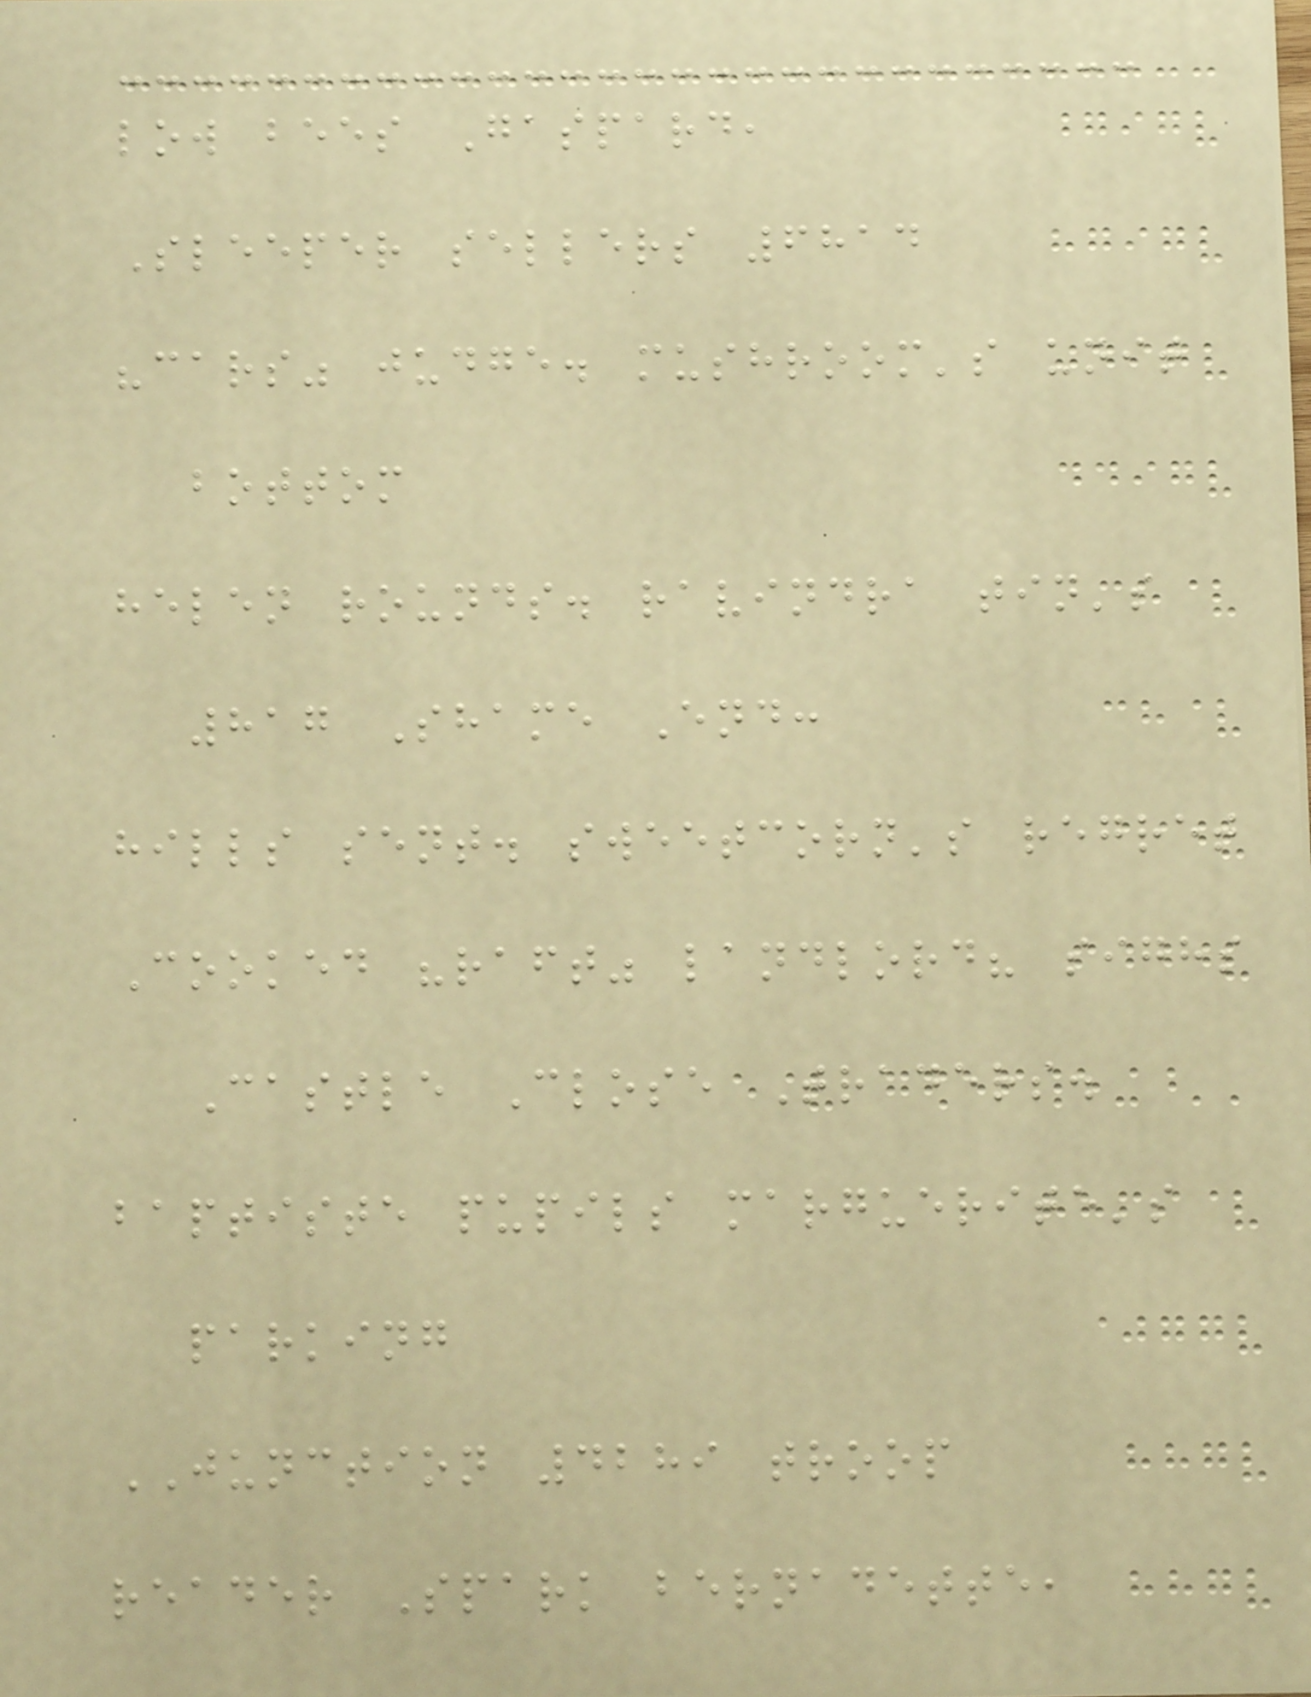low bees Gaspard,
Sleeper sellers 6814
"cars" judge. mushroom's unit
bottom
helen rounds. ravindra tin's
817 Shame End:
hills sent. sweetcorn's regret
Cooked "raft" landlord? sighs
Castle Close Traders.
baptiste pupils marguerite's
parking
JUNCTION 4289 troop
reader Spark bernadette,
